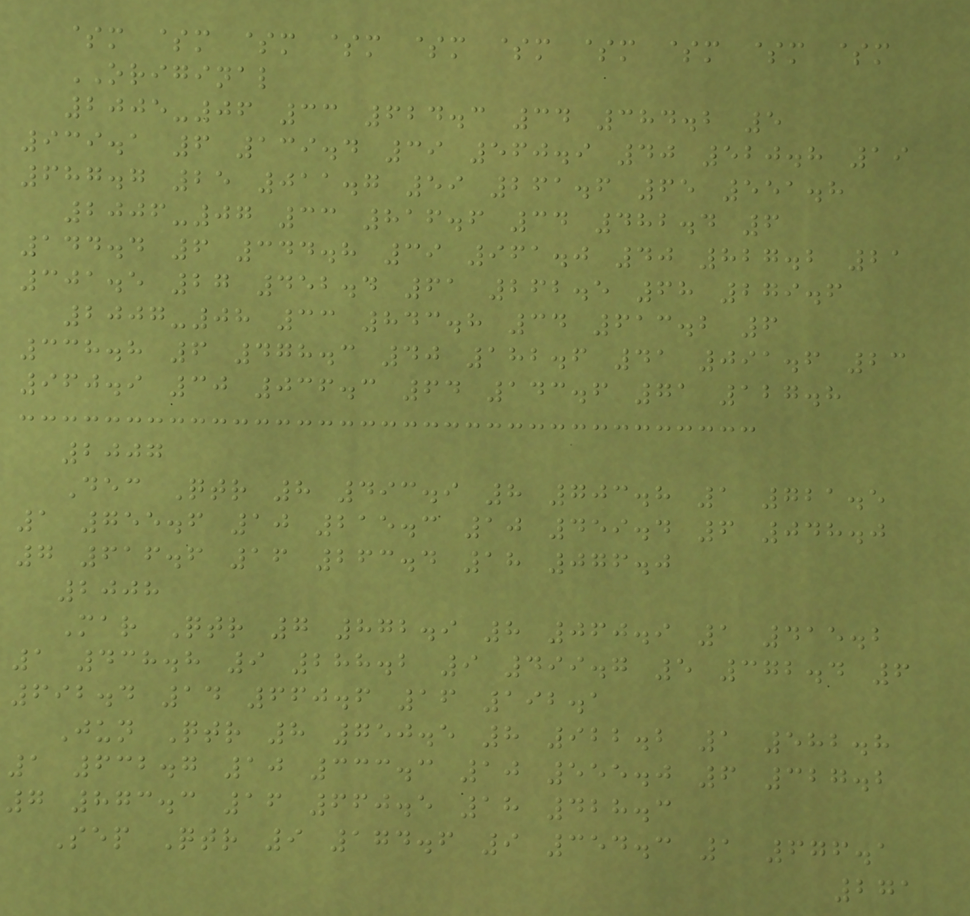$m $m $m $m $m $m $m $m $m $m
ORIGINAL
2005-06 33 624.3 34 384.2 5
939.1 6 139.4 39 560.9 40 520.8 19
687.7 25 011.7 59 261.6 65 551.8
2006-07 33 816.6 34 482.4 6
144.4 6 344.8 39 961.0 40 827.2 21
301.5 27 452.4 61 262.5 68 279.6
2007-08 33 843.8 34 613.2 6
338.8 6 478.3 40 182.6 41 091.6 23
960.9 30 036.3 64 143.6 71 127.8
2007
Dec Qtr 8 493.9 8 703.8 1 721.5
1 755.6 10 215.3 10 459.4 6 048.0
7 616.6 16 263.4 18 076.0
2008
Mar Qtr 7 872.9 8 060.9 1 415.2
1 438.8 9 288.2 9 499.7 5 372.4 6
692.4 14 660.6 16 192.1
Jun Qtr 8 750.5 8 922.2 1 582.8
1 632.7 10 333.3 10 555.0 6 327.2
7 873.3 16 660.5 18 428.3
Sep Qtr 9 174.6 9 354.3 1 676.1
271
